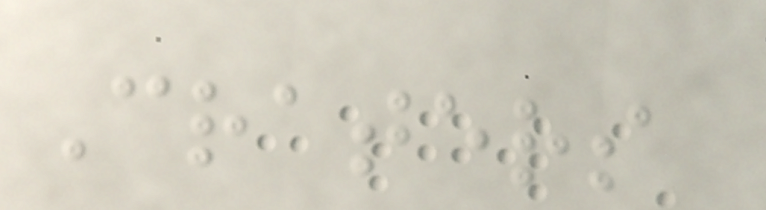Craters
